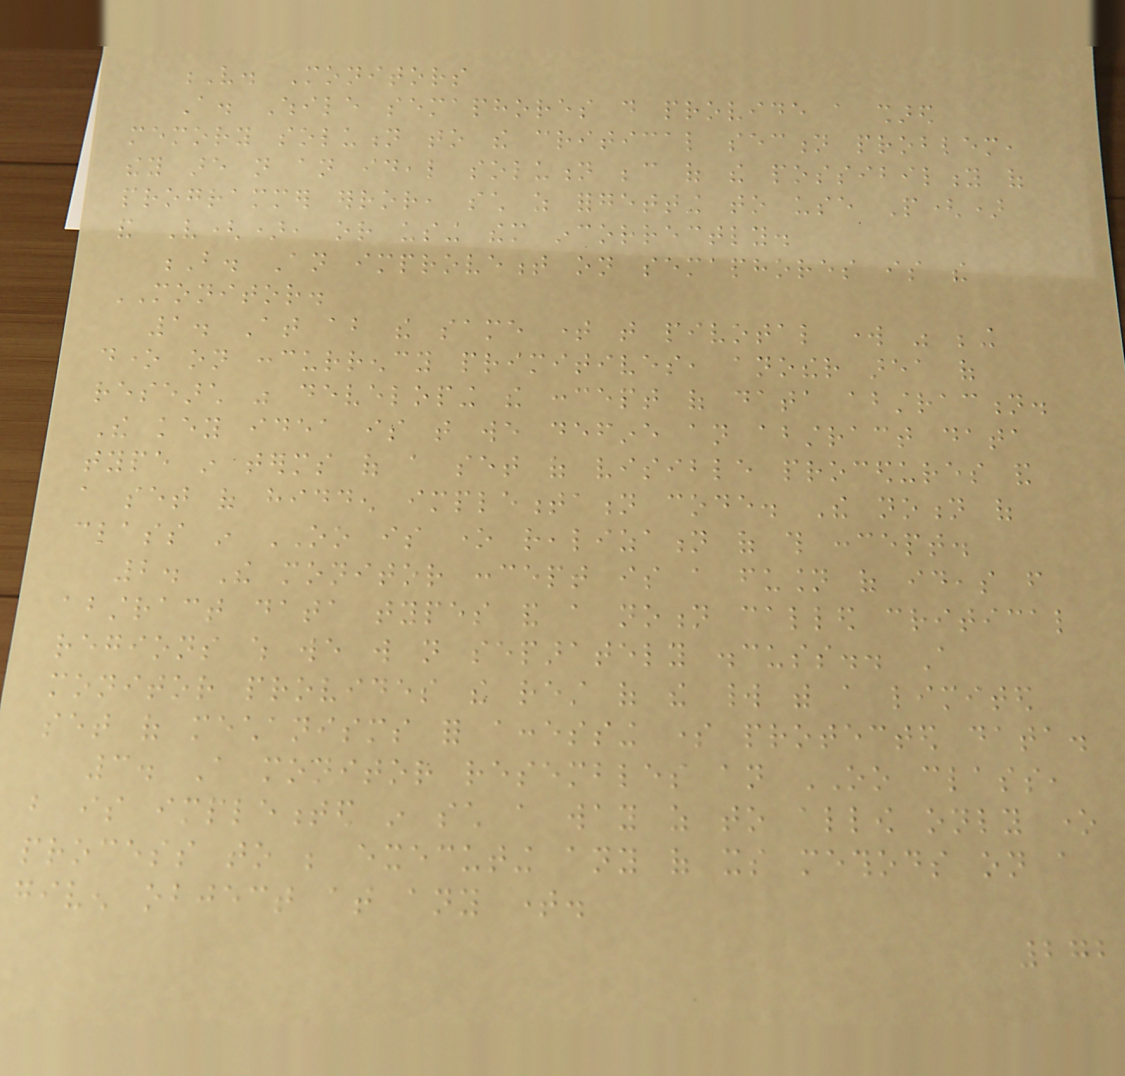V. Monitors
A. While semaphores do provide a shared
memory solution to the critical section problem,
they are not an ideal solution because of the possibility of
programmer error, such as forgetting to use P()
and V(), or using them incorrectly.
B. An improvement on semaphores is the
MONITOR.
1. At about the same time that pivotal work was being
done on concurrency primitives, another area of
research was developing the concept of data abstraction.
The key idea is that we define an abstract data
type in terms of a set of visible procedures and
a set of hidden implementation code. The notion of
class in OO is one realization of this concept.
2. The monitor concept is a fusion of ideas from
abstract data types and a notion called critical
regions which we will not separately discuss.. A
monitor provides the rest of the world with a limited
set of mechanisms for accessing some protected data.
3. A monitor resembles an OO class,
but is implemented in such a way as to allow only one
process to be executing any of its methods on a
given object at any time.
272
